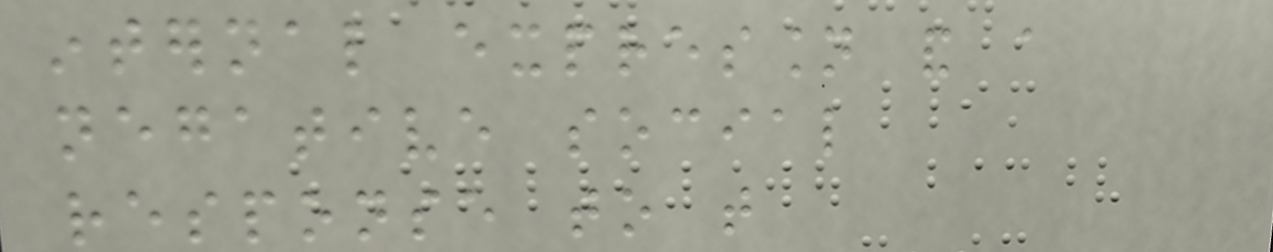internal expression and a
negative social
response to that
